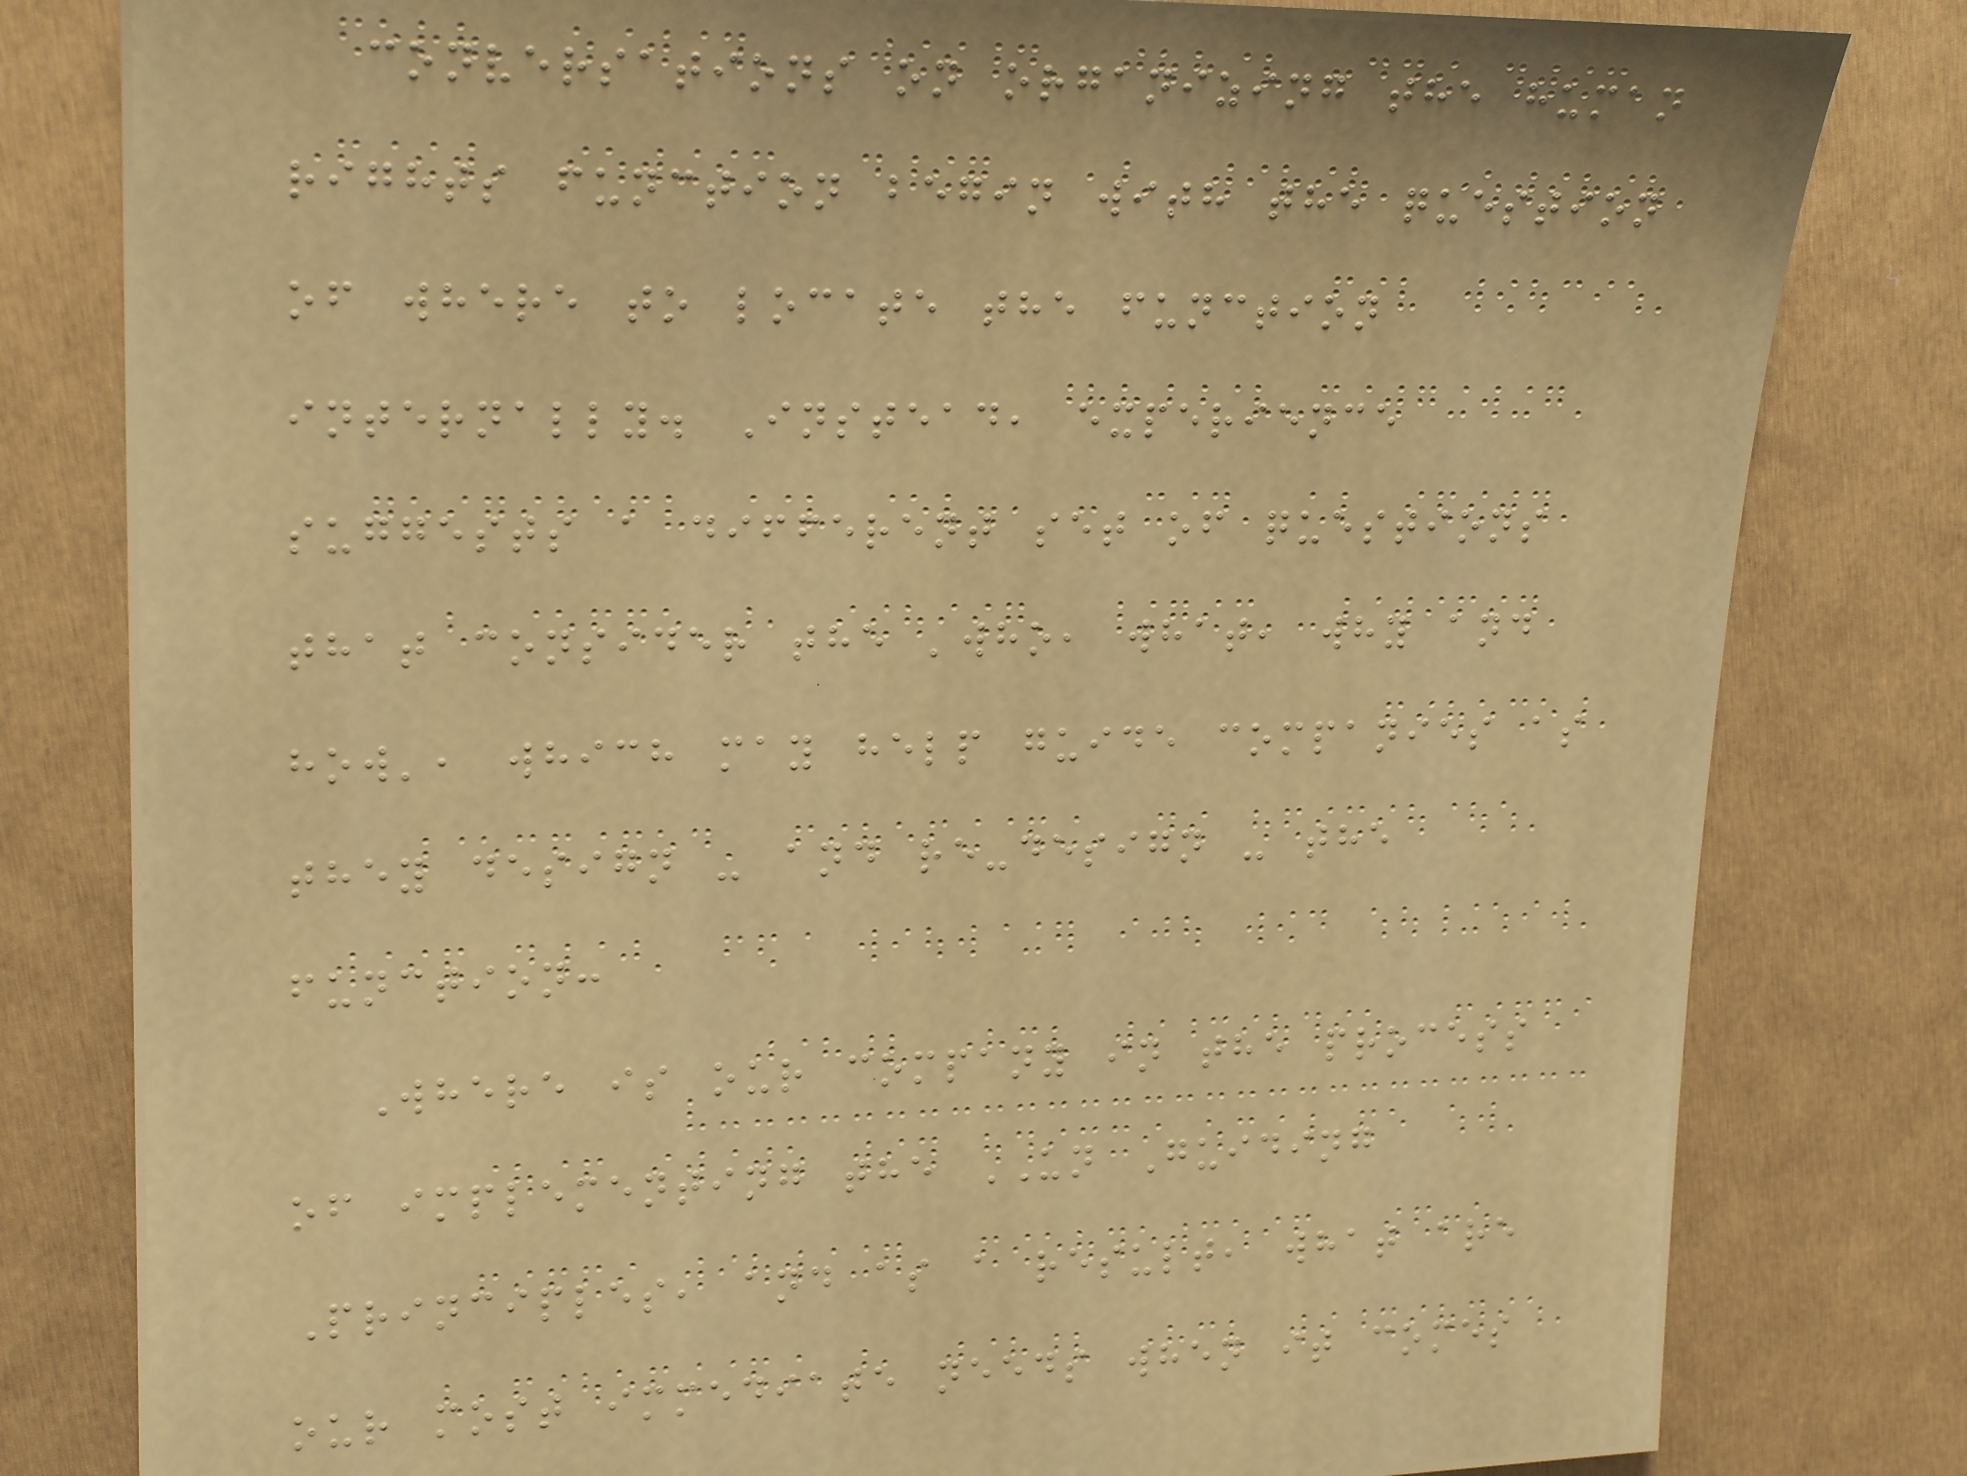conversations on organizing the human
rights function begin with the question
of where to locate the function
internally. Instead, experience
suggests a different set of questions
that consider the 'who, what, why and
how', which may help guide companies as
they design - and re-design - the
function:
Where is our company in the process
of implementing the UN Guiding
Principles, and as a result, what are
our most immediate needs when it comes
